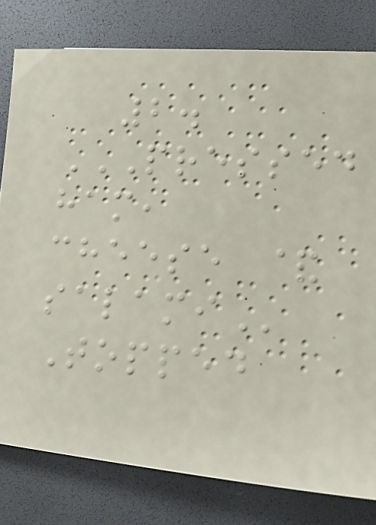2.
PRESSED
HAM,
CHEESE &
SALAMI
Topped
